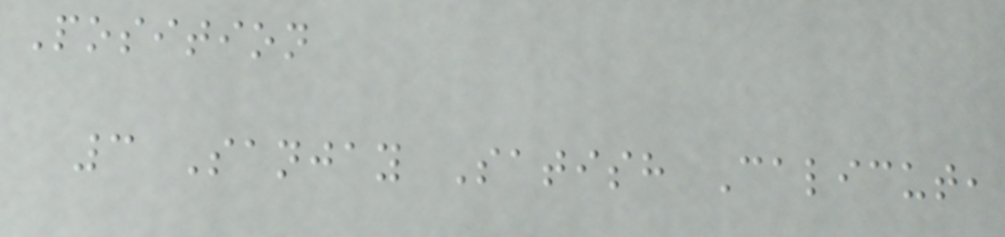Position
3 Sanjay Satish Calicut,
